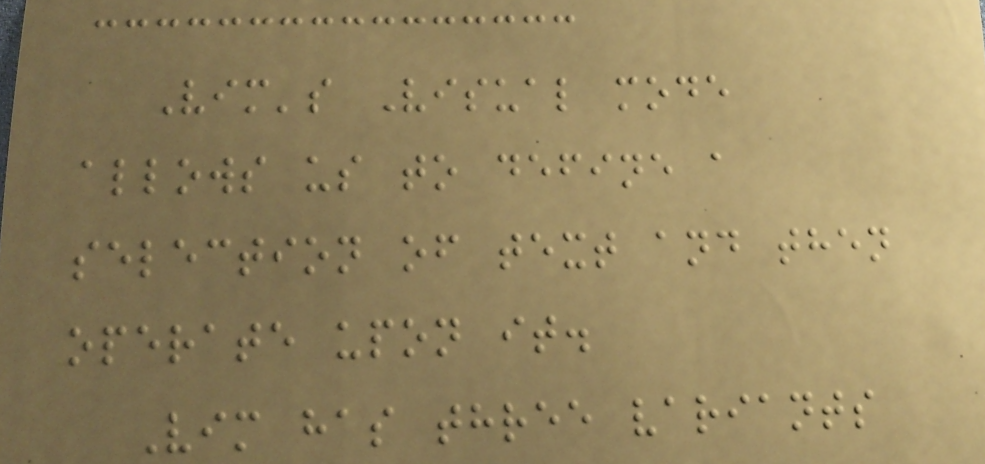Vim's Visual mode
allows us to define a
selection of text and then
operate upon it.
Vim has three variants
